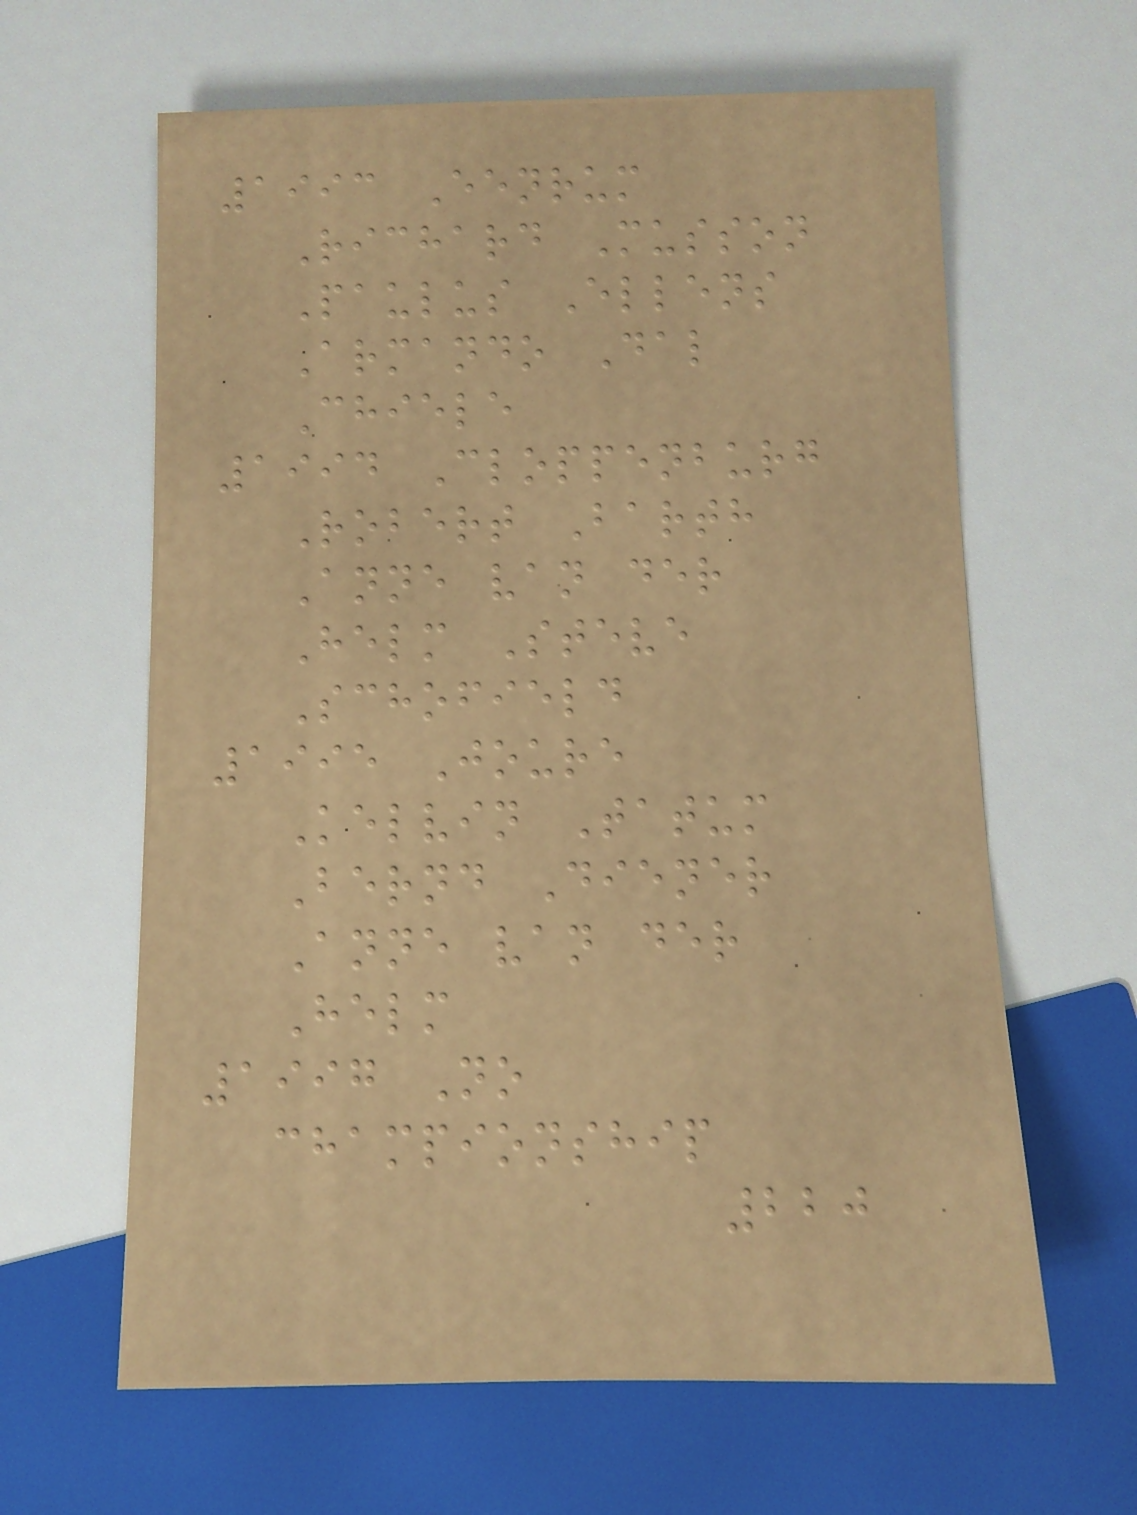1993 Eenrum
Richard Musson
Paulus Ellens
Armando Dal
Chiele
1994 Cloppenburg
Robert Barth
Anne van der
Helm Steve
Schofield
1995 Joure
Kelvin Tatum
Bernd Diener
Anne van der
Helm
1997 No
championship
220
